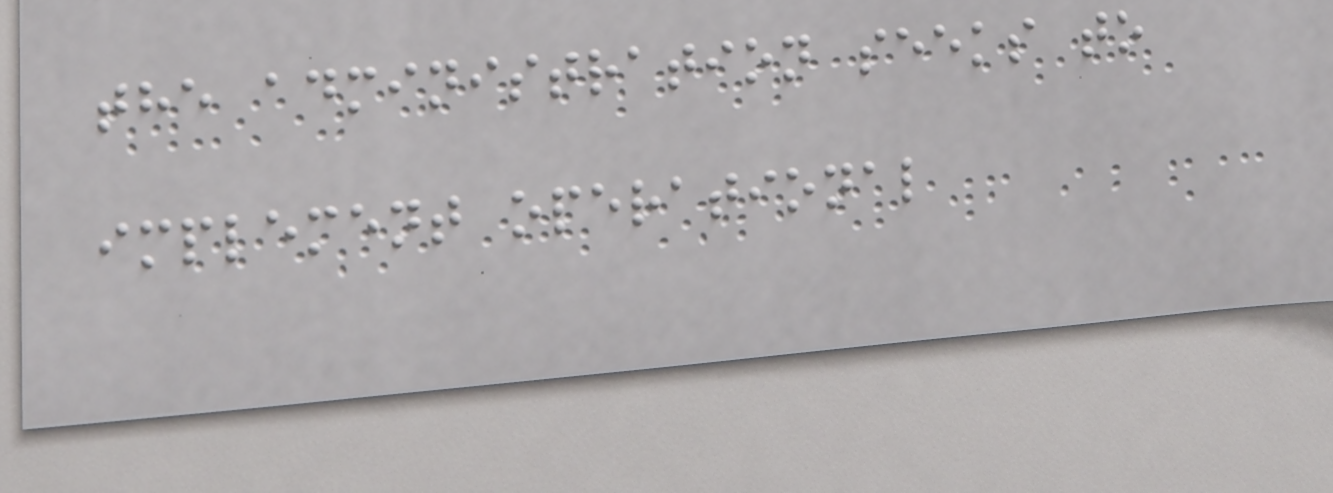the administration seeks to
implement operational
